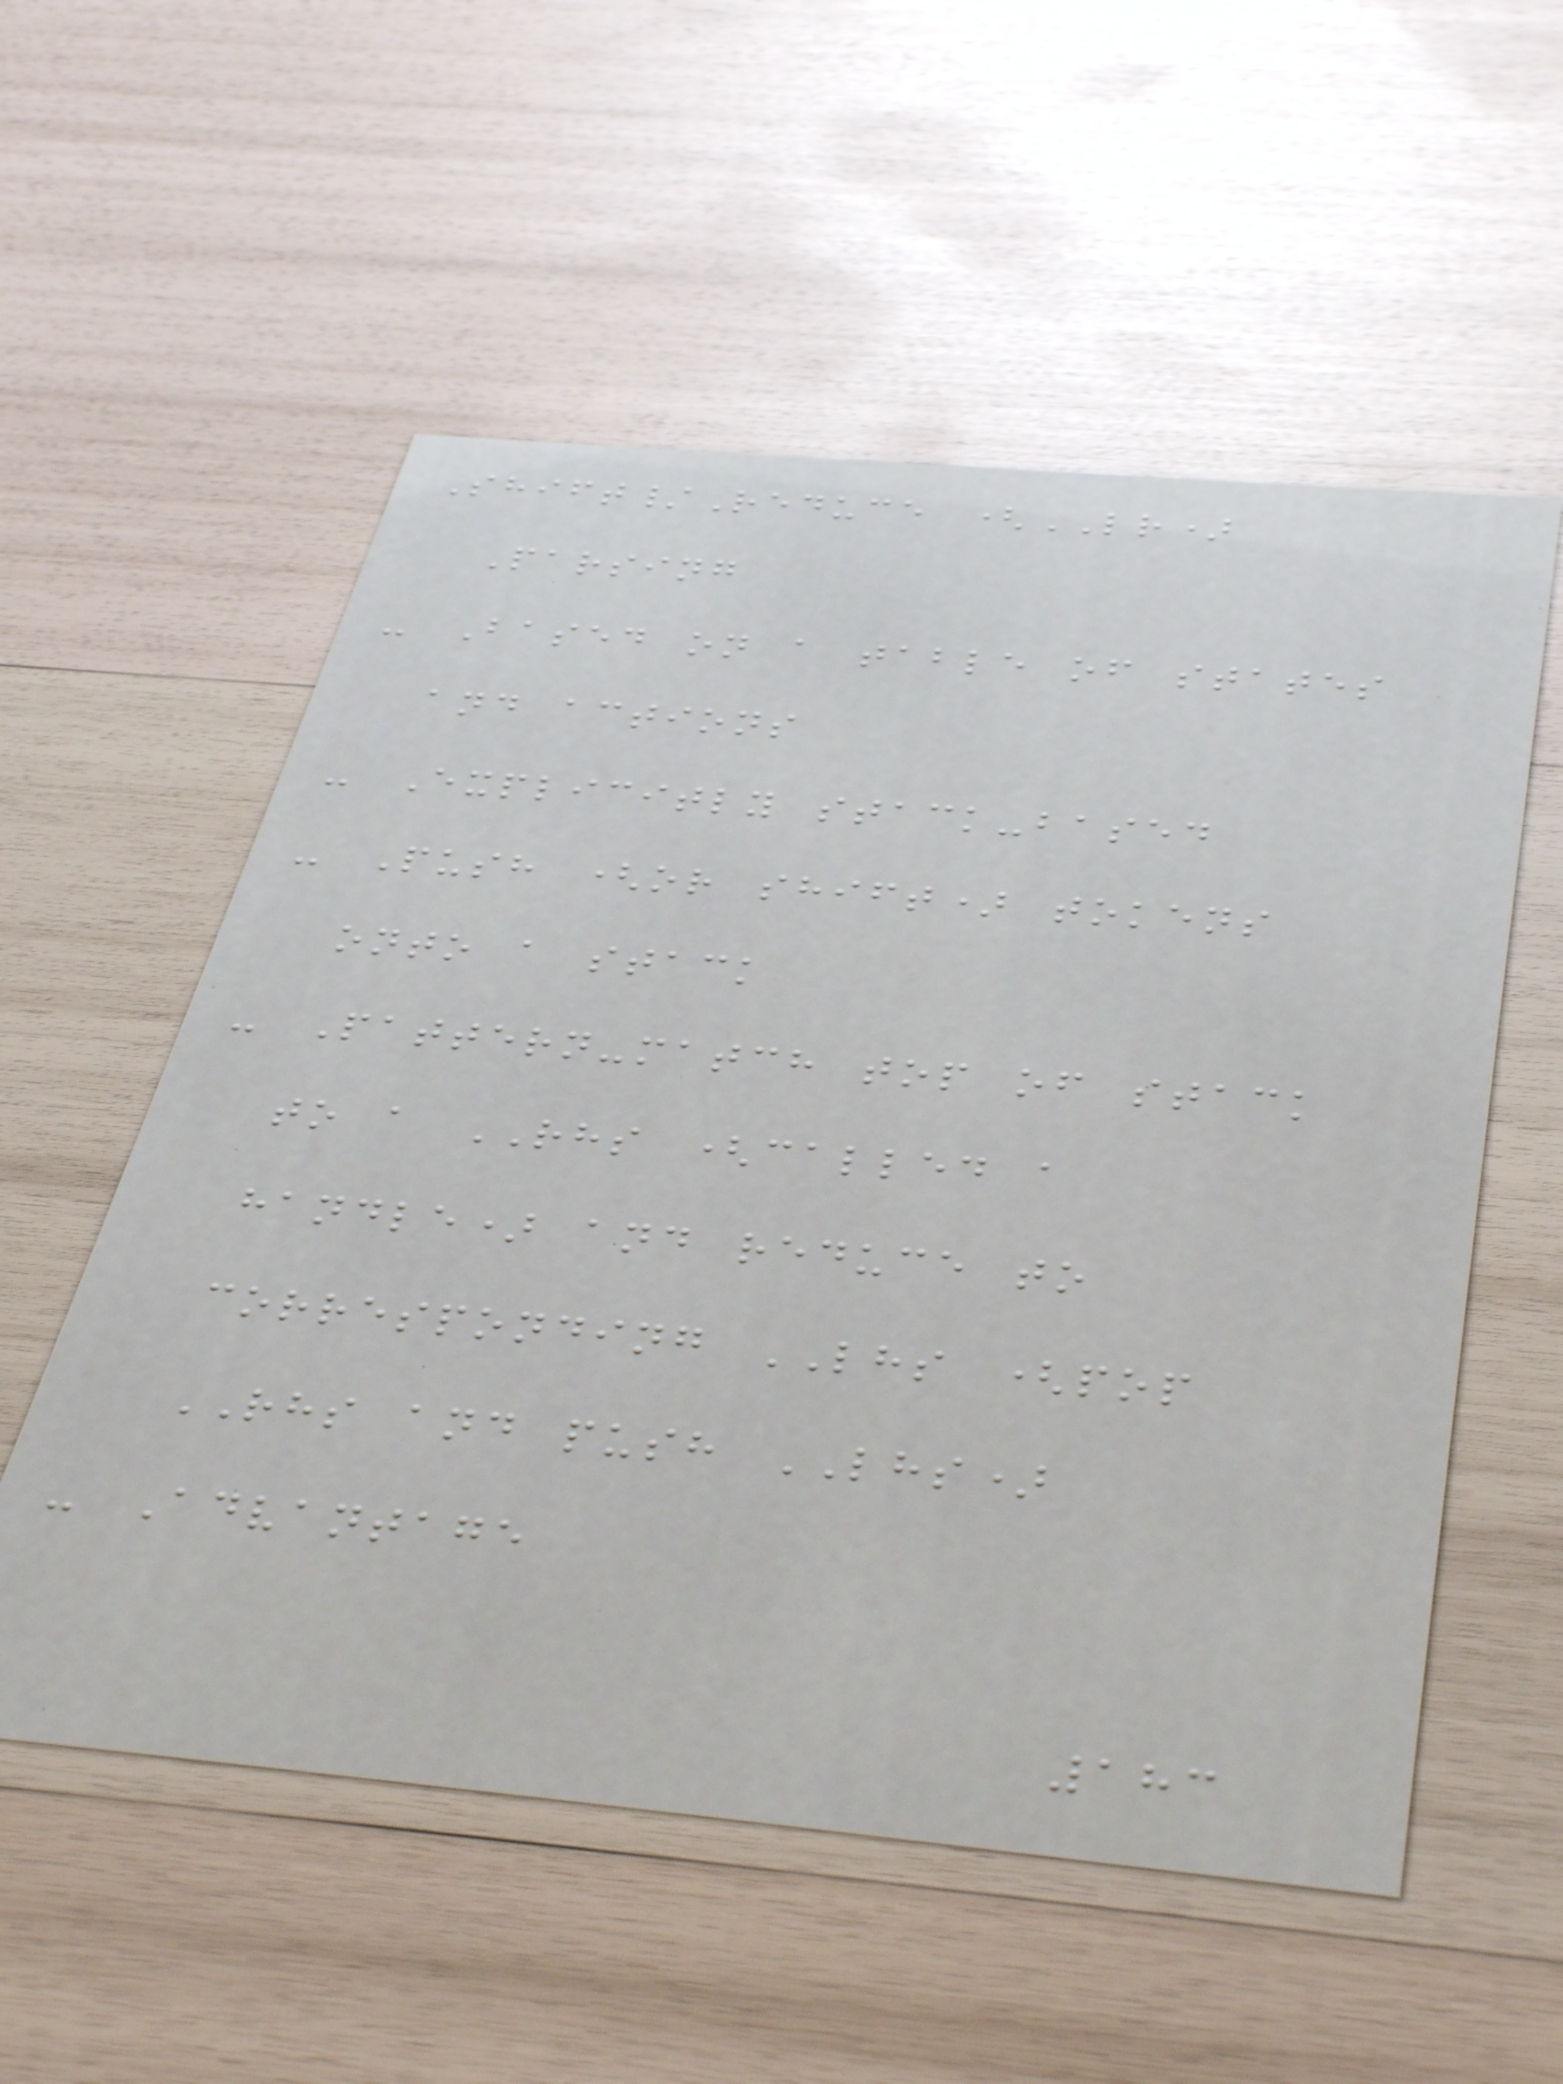Shift/Reduce (LR)
Parsing
- Based on a table of states
and actions
- Explicitly stack-based
- Push (or shift) tokens
onto a stack
- Pattern-match top of stack
to a RHS (called a
handle) and reduce to
corresponding LHS (pop
RHS and push LHS)
- Advantage
183
